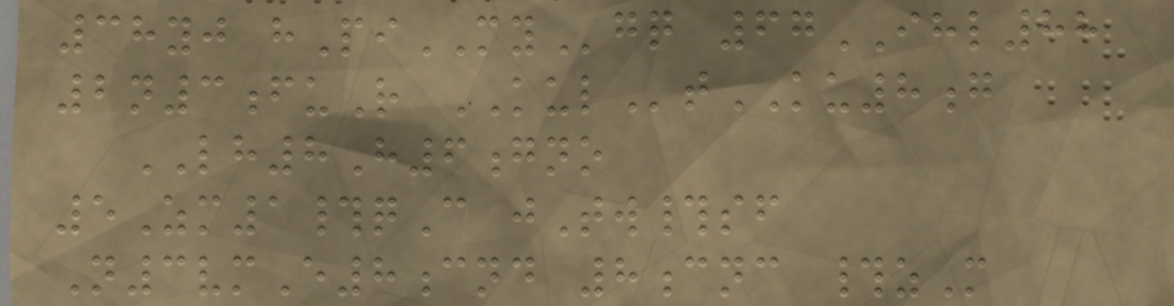38yj hPiMYgq 67IHL88
2n3fuR KULtKU8g
LH8H6gno
5Zm1#qC jTw#sf
N3vmE8cnd 8cnc #zM
